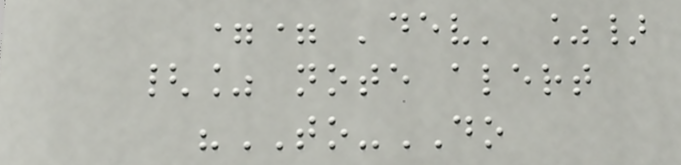== 'dev' %}
{% note alert
"TO-DO
